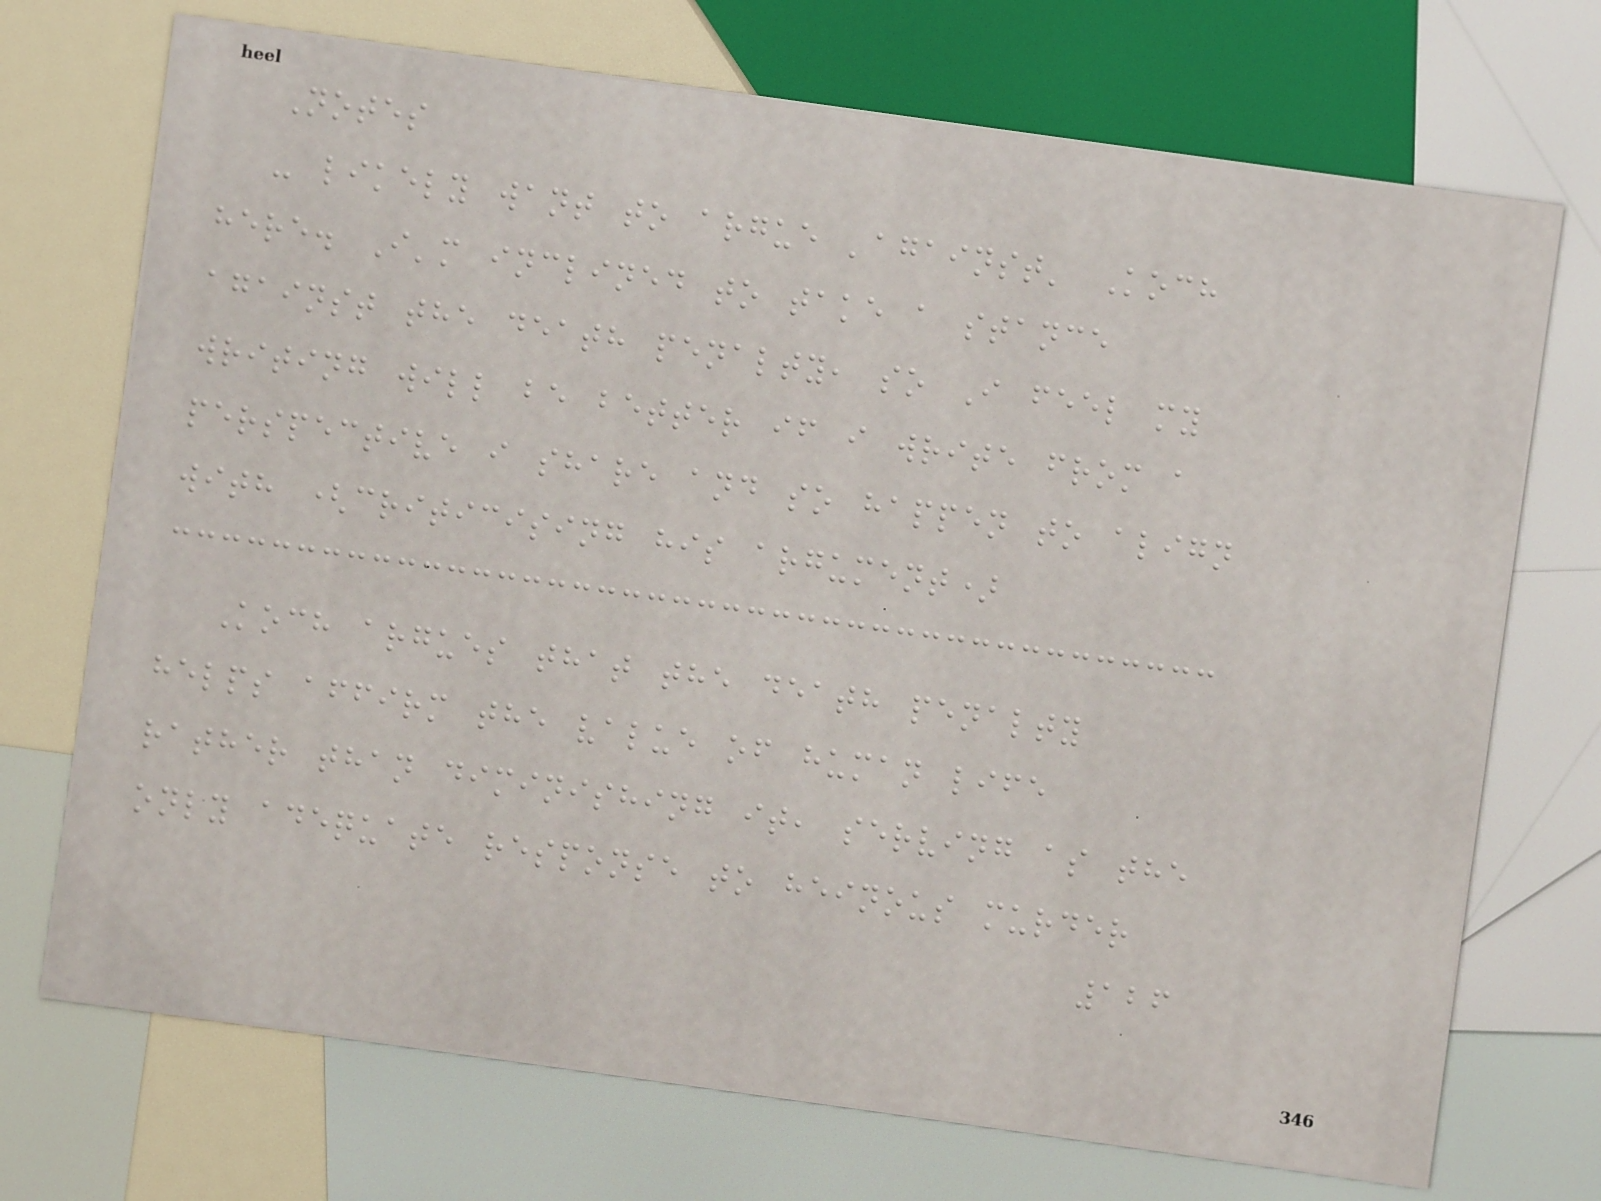Notes
- likely want to argue 'against' Koch
here. I'm inclined to take a stance
against the death penalty, so I feel my
writing will be better if i write from a
perspective i share and so happen to align
with (criticising his argument)
Koch argues that the death penalty
helps affirm the value of human life
rather than diminishing it, serving as the
only adequate response to heinous murder
126
